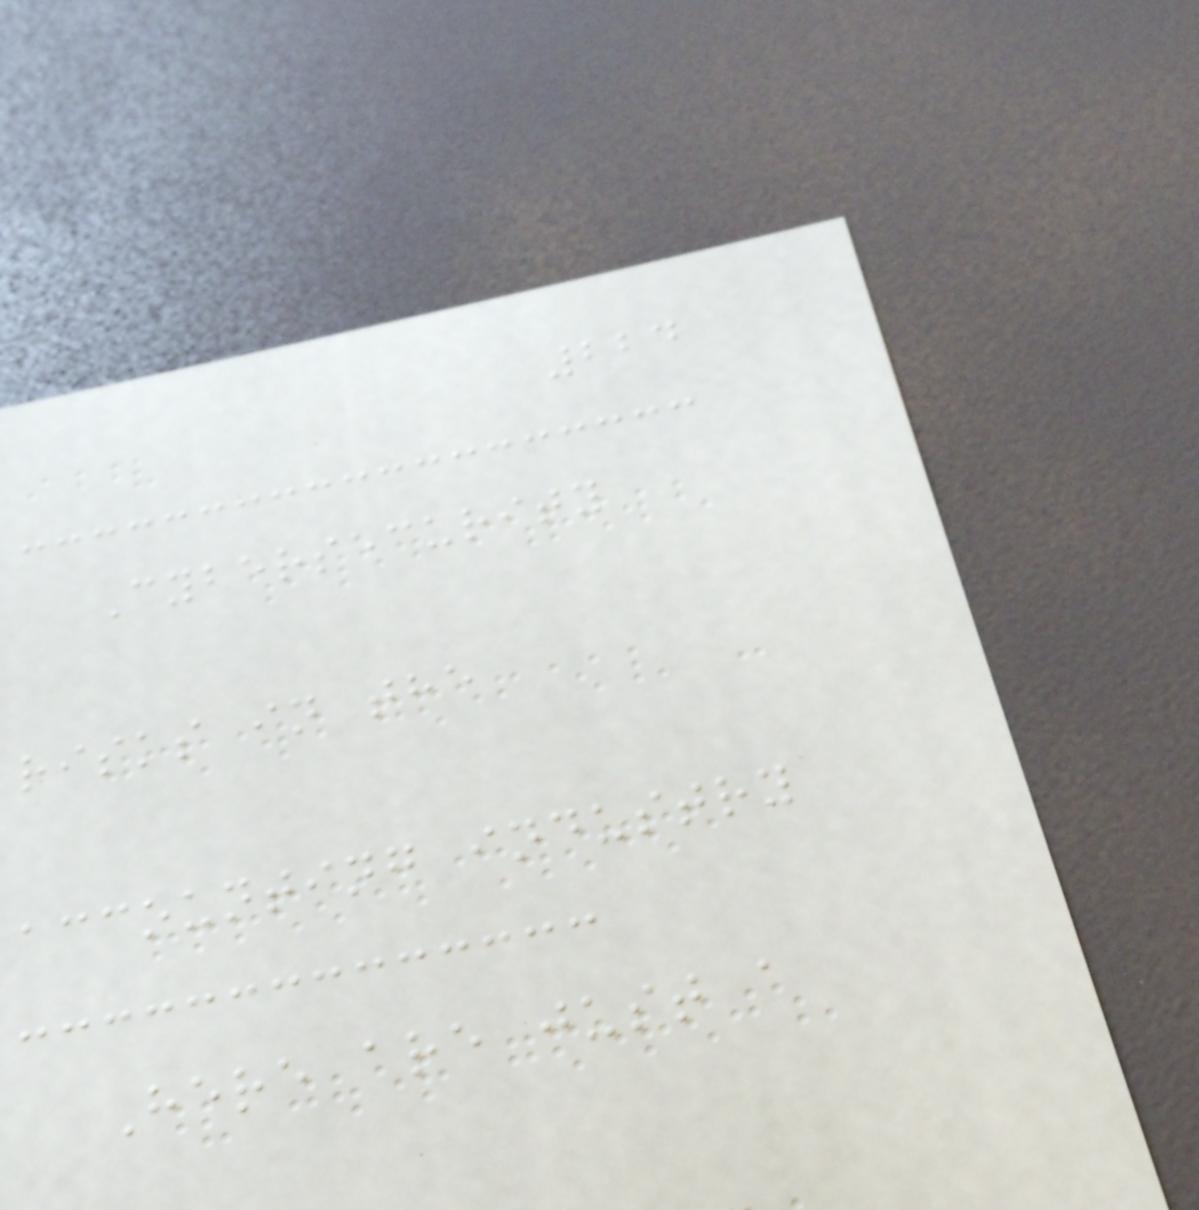224
Cybersecurity
risks in the
accounting industry
Here are just a
